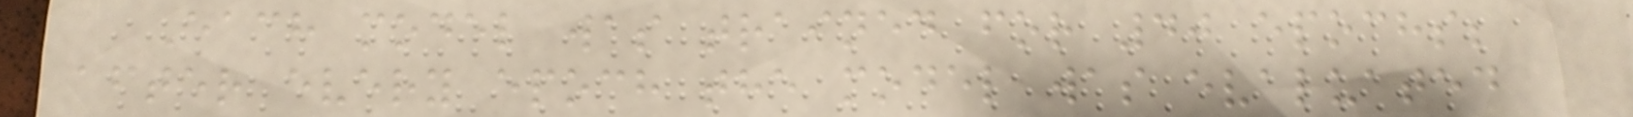Each model was trained for 40 epochs;
after every epoch the model was evaluated
